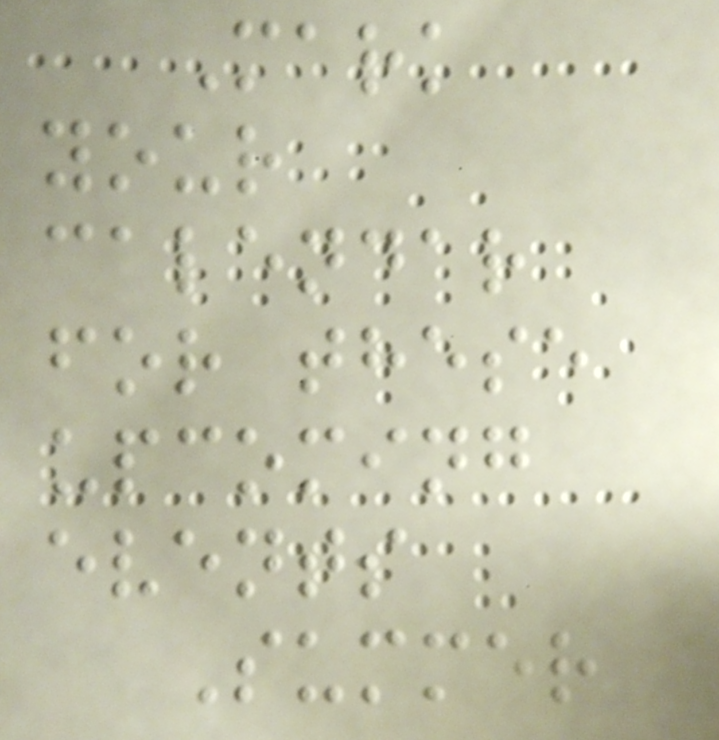Mark
your
calendar
for these
upcoming
events
Summer
